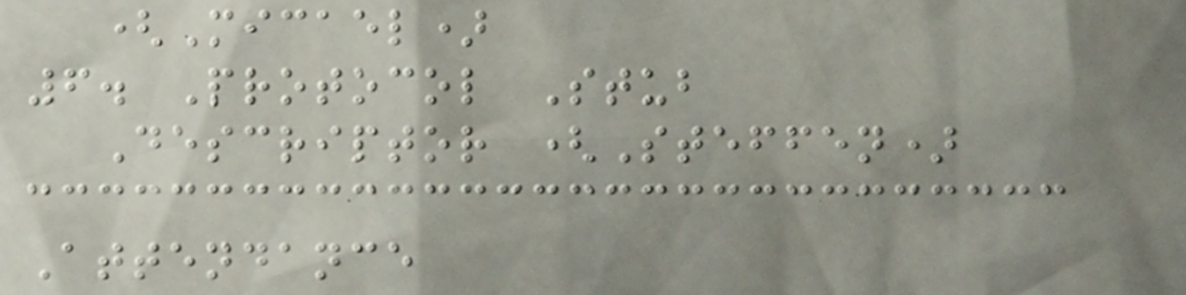(Micael)
6. Protocol Stub
Descriptor (Steffen)
Attendance
